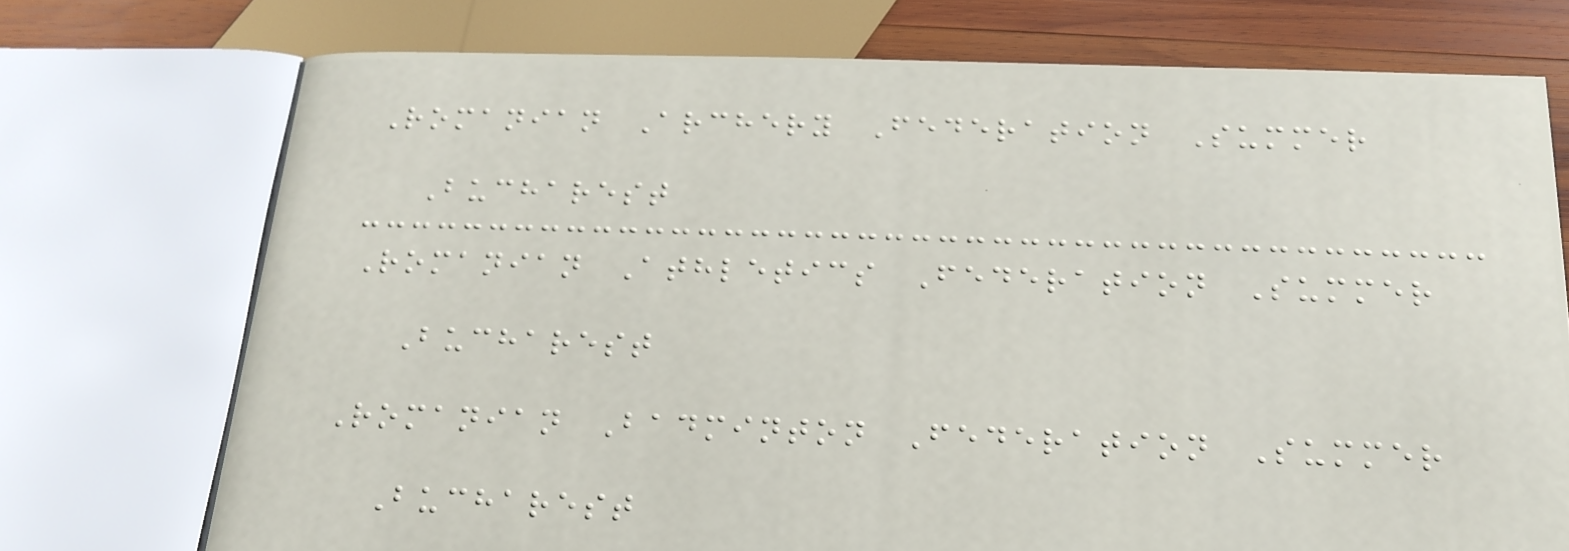Romanian Archery Federation Summer
Bucharest
Romanian Athletics Federation Summer
Bucharest
Romanian Badminton Federation Summer
Bucharest
